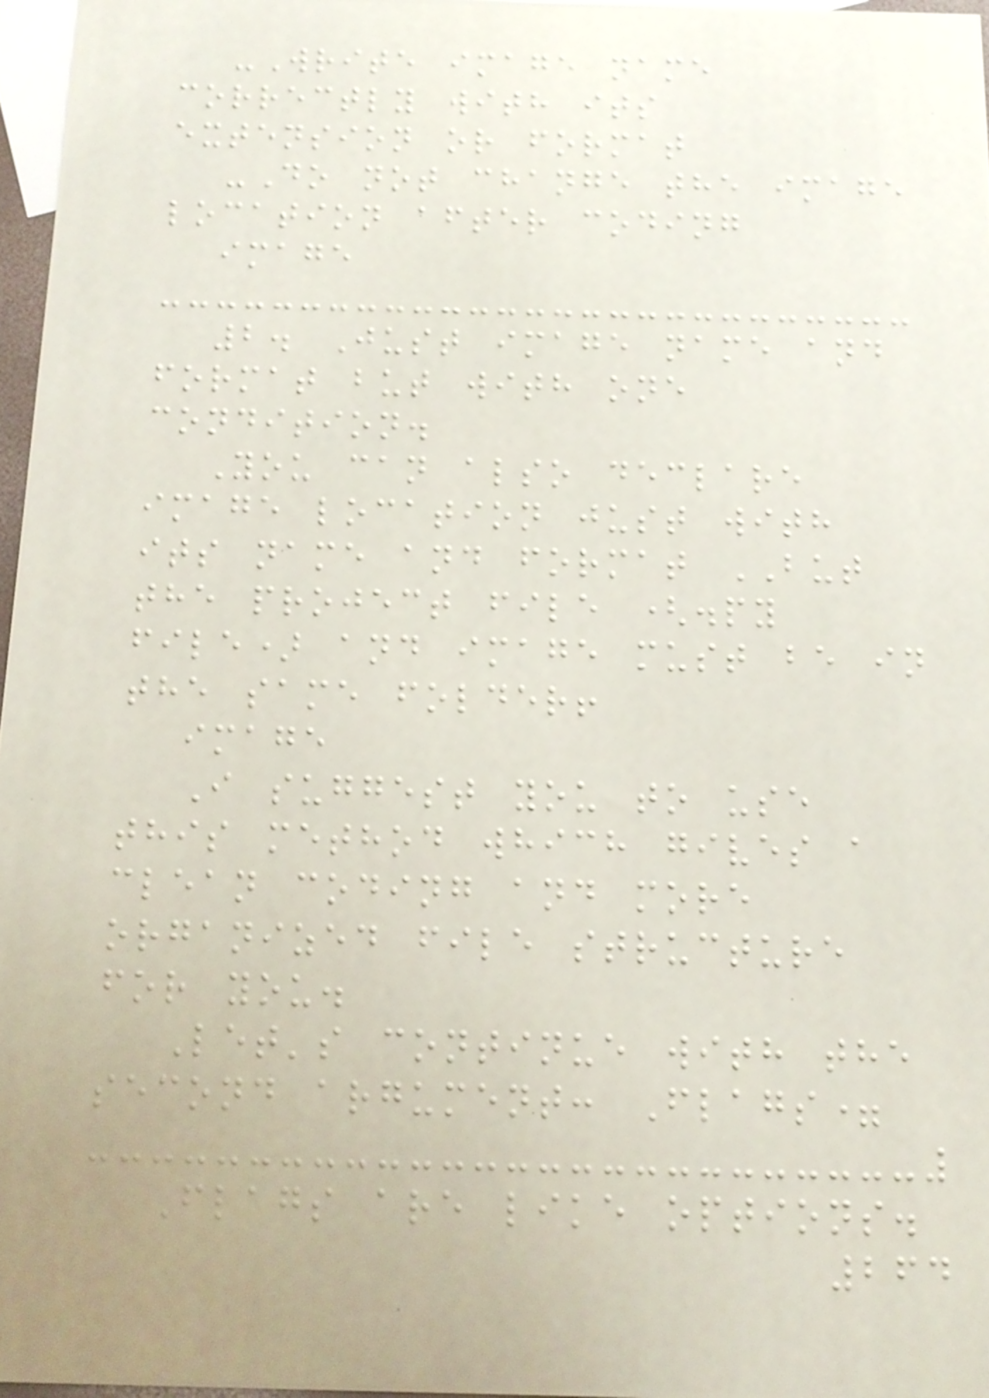-Write image name
correctly with its
extension or format
-Do not change the image
location after coding
image
2. Just image name and
format but with one
condition.
You can also declare
image location just with
its name and format BUT
the project file (.py
file) and image must be in
the same folder!
image
I suggest you to use
this method which gives a
clean coding and more
organized file structure
for you.
Let's continue with the
second argument: Flags=
Flags are like options.
264
